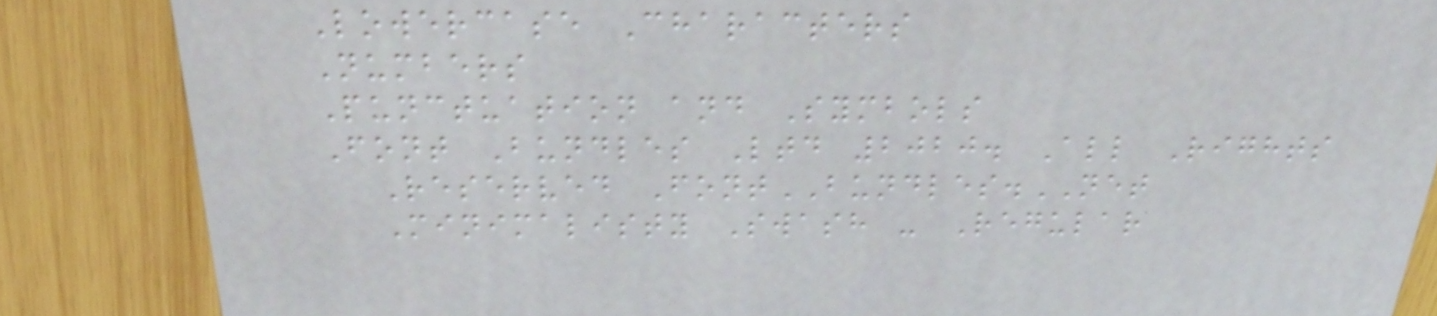Lowercase Characters
Numbers
Punctuation and Symbols
Font Bundles Ltd 2020. All Rights
Reserved FontBUNDLES.NET
Minimalisty Swash - Regular
